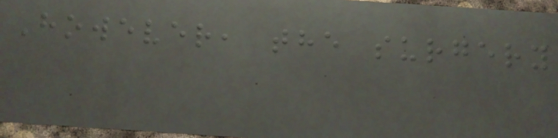However, the surgery
